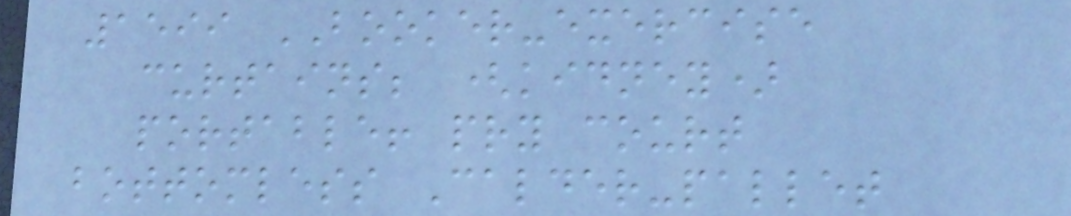1599 BOOKER-exercise
curtains; (kidney)
portable! pry court
bottomless Calder-pallet
